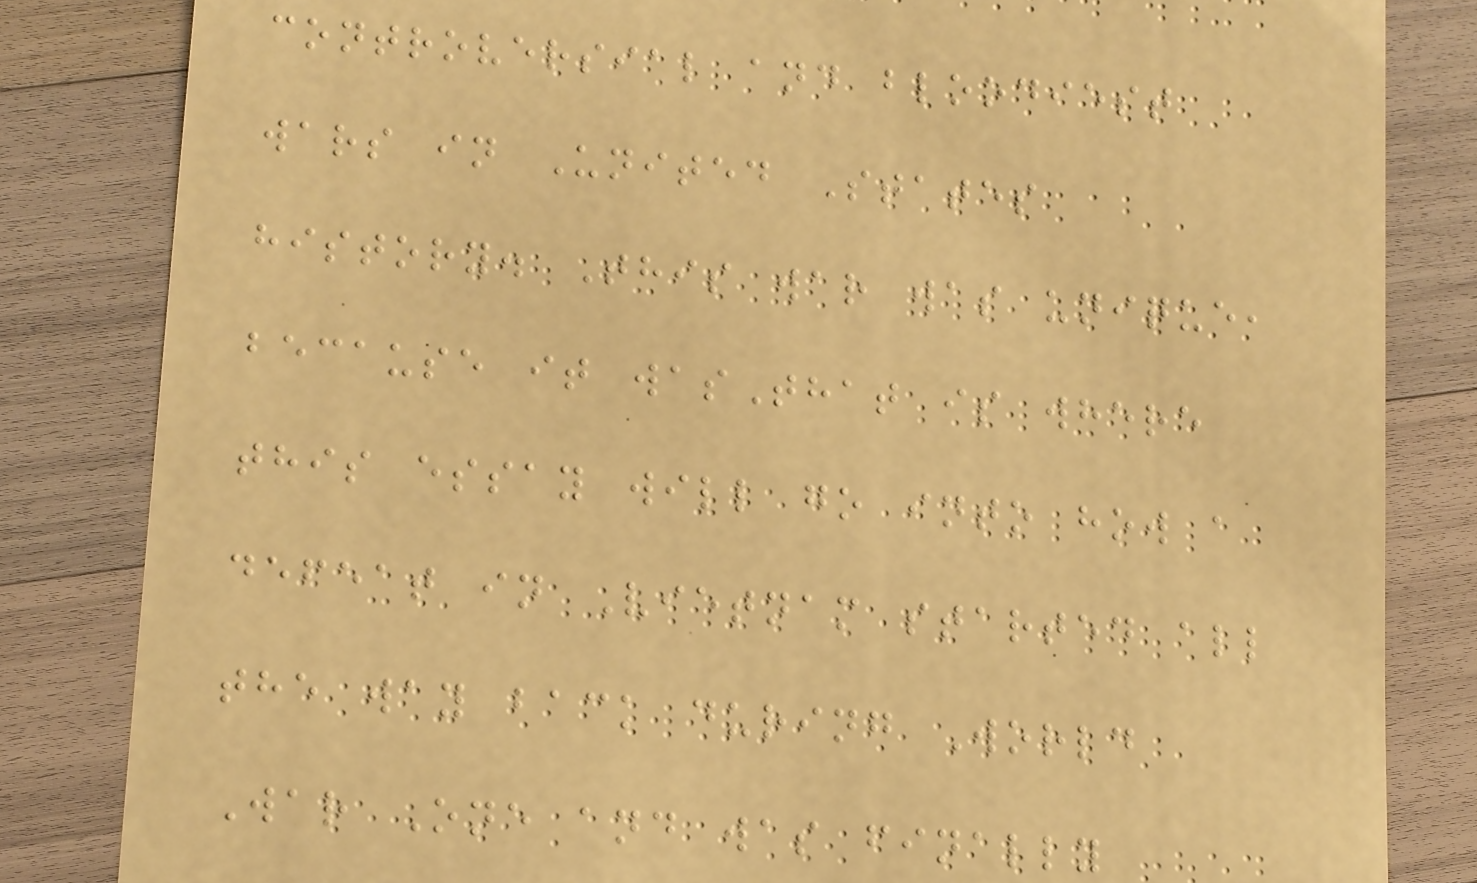controversial and bloodiest
wars in United States
history. This war was unique,
because it wasThat is where
this essay will go into how a
defeat in Vietnam started all
the way back during World
War One and was finally
